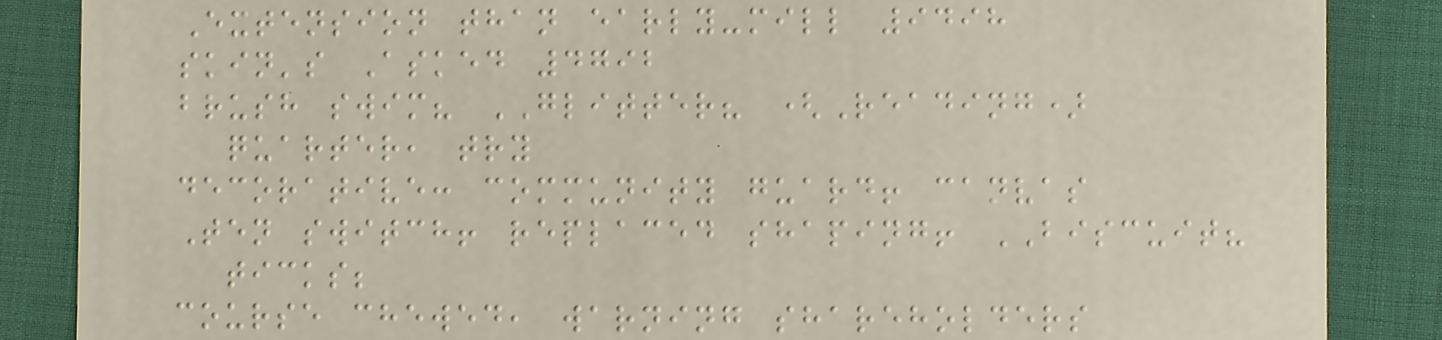Extension than early-mill 9498
skin's Asked 4792
brush swim? GLITTER? (Reading)
quarter, try
decorative: community guard! canvas
Ten switch! replaced shaping! BISCUIT?
ticks;
course chewed, warning shareholders
